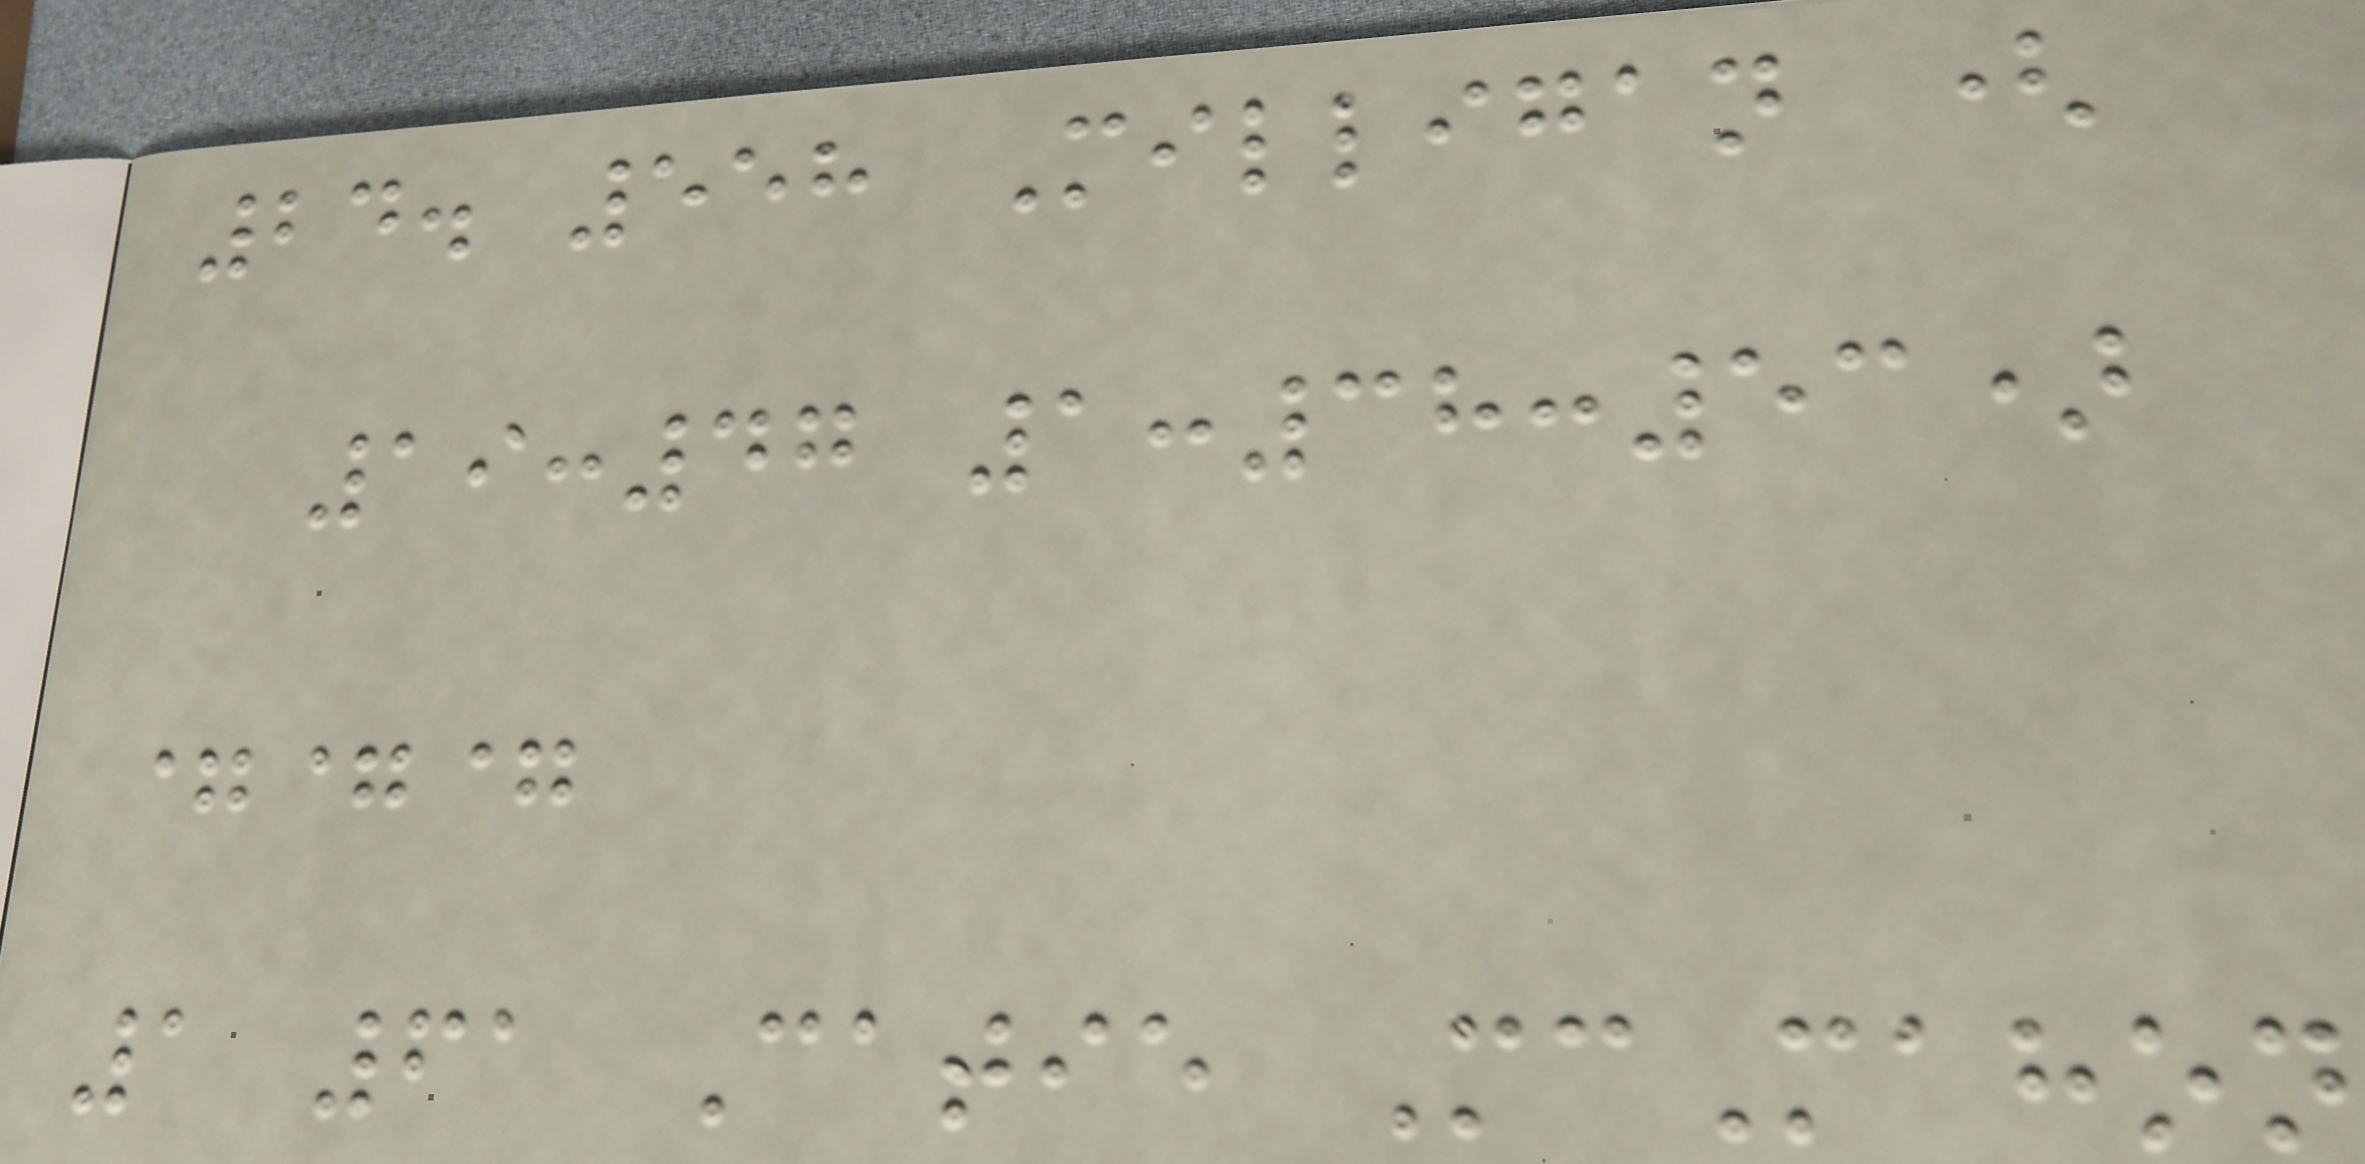24. 558 Milligan (
19:47 1:38:53)
===
1 61 Catie McMahon
